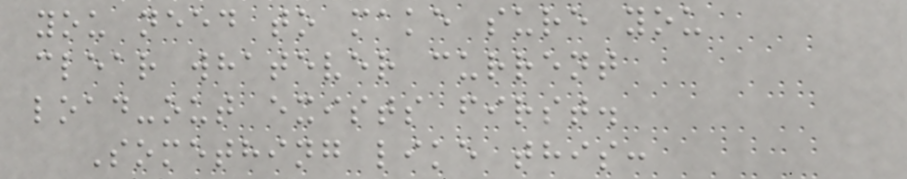you need to make sure you
clear whatever current
load-out exists first.
Something like this:
